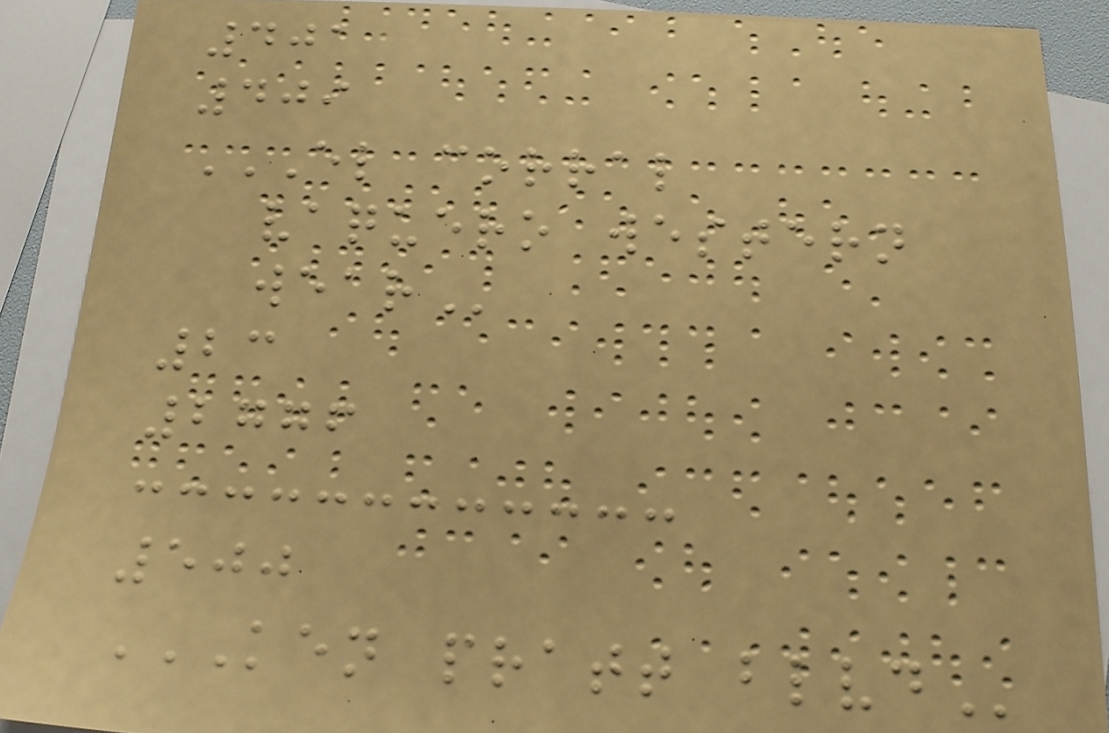401
409
EL CORRAL
VAQUERO WESTERN
WEAR
23
2776
500
KEN PRATT BLVD
